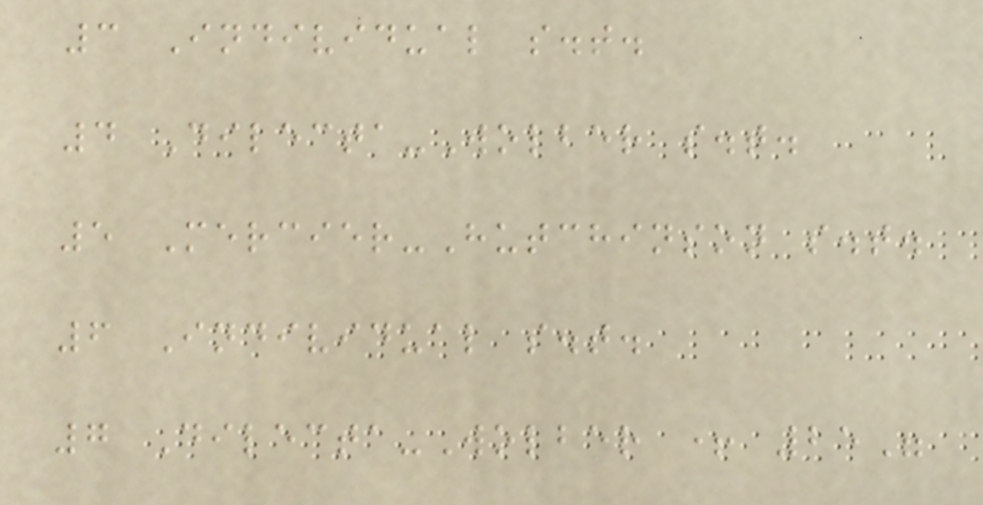3 Individual s.t.
4 Dilecta-Wolber s.t.
5 Mercier-Hutchinson s.t.
6 Individual s.t.
7 Dilecta-Wolber + 25"
